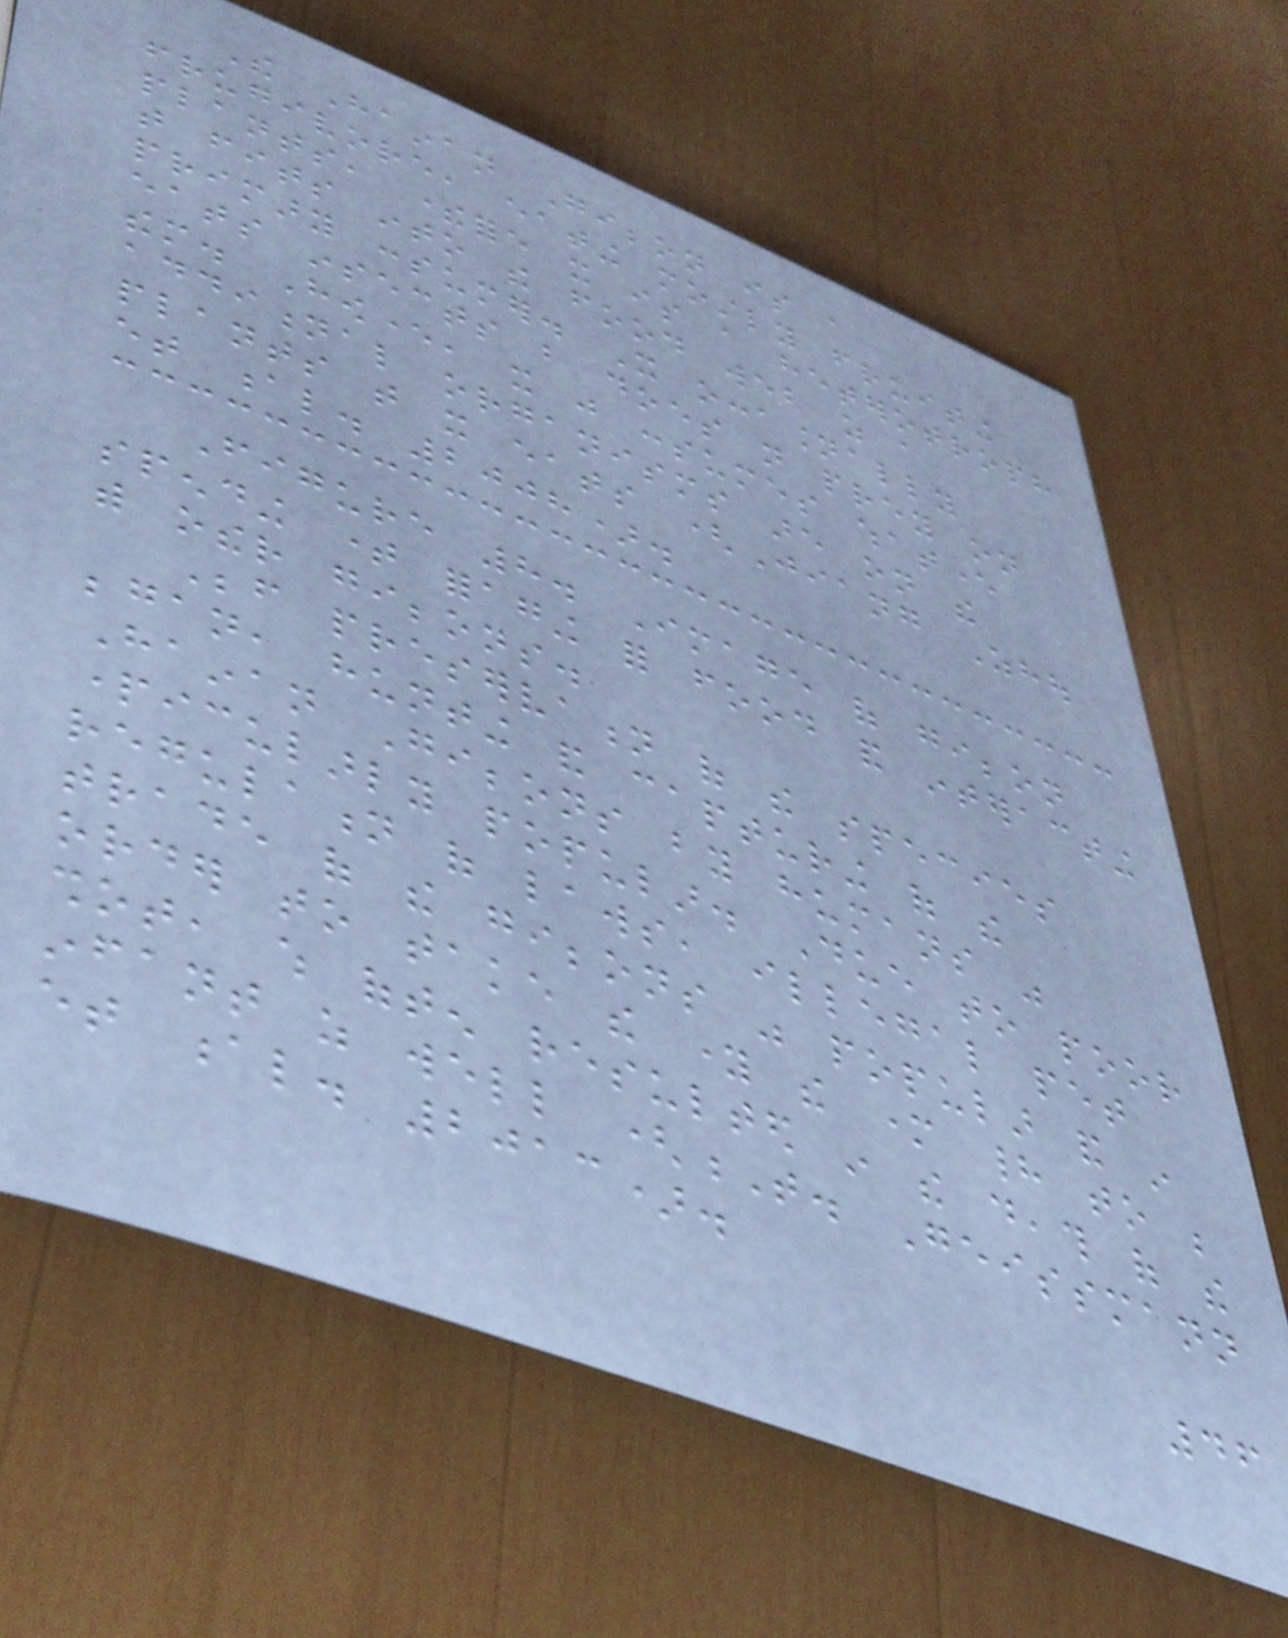The Hainan Gibbon is a
frugivore, eating mostly fruiting
plants, therefore it is a heterotroph
that fits into the food web as a
primary consumer. It occasionally
eats insects but does not prey on
them. However, it just consumes whatever
additional organisms are on the
plants that it eats (Jiang Zhou
et al. 2008).
Figure 8. Image of gibbon
spending time foraging for food and interacting
with other gibbons.
Before preservation of the species
began, hunting and capturing of the
Hainan Gibbons by humans was
particularly popular. Due to poor
regulation of laws, illegal pet
trade of the gibbons was popular and in
order to take the young the mother had to be
shot, which often resulted in the death of the
infant as well (T. Geissmann
et al. 2013).
46
